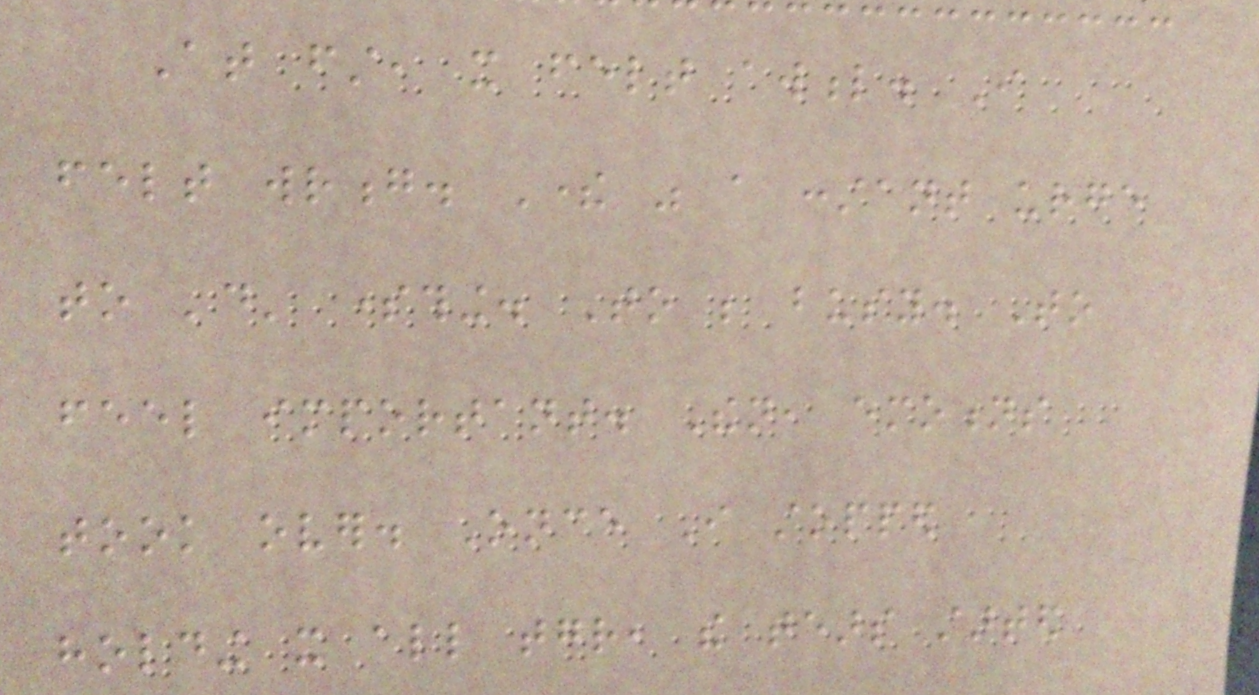At first, it felt awful. I
felt wrong. There was a constant urge
to 'do' something. To be busy. To
feel important. Then, emotions
took over. Once I stopped
holding it all together, the tears started
